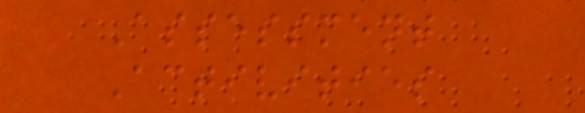Assessment
Activities
